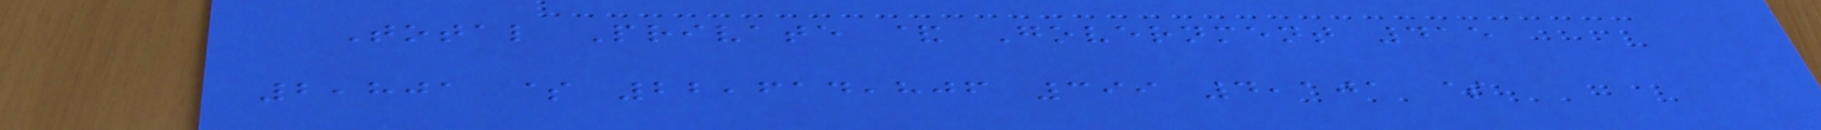Total Private & Government 415
2,801 $ 22,614,806 399 4,101 $
